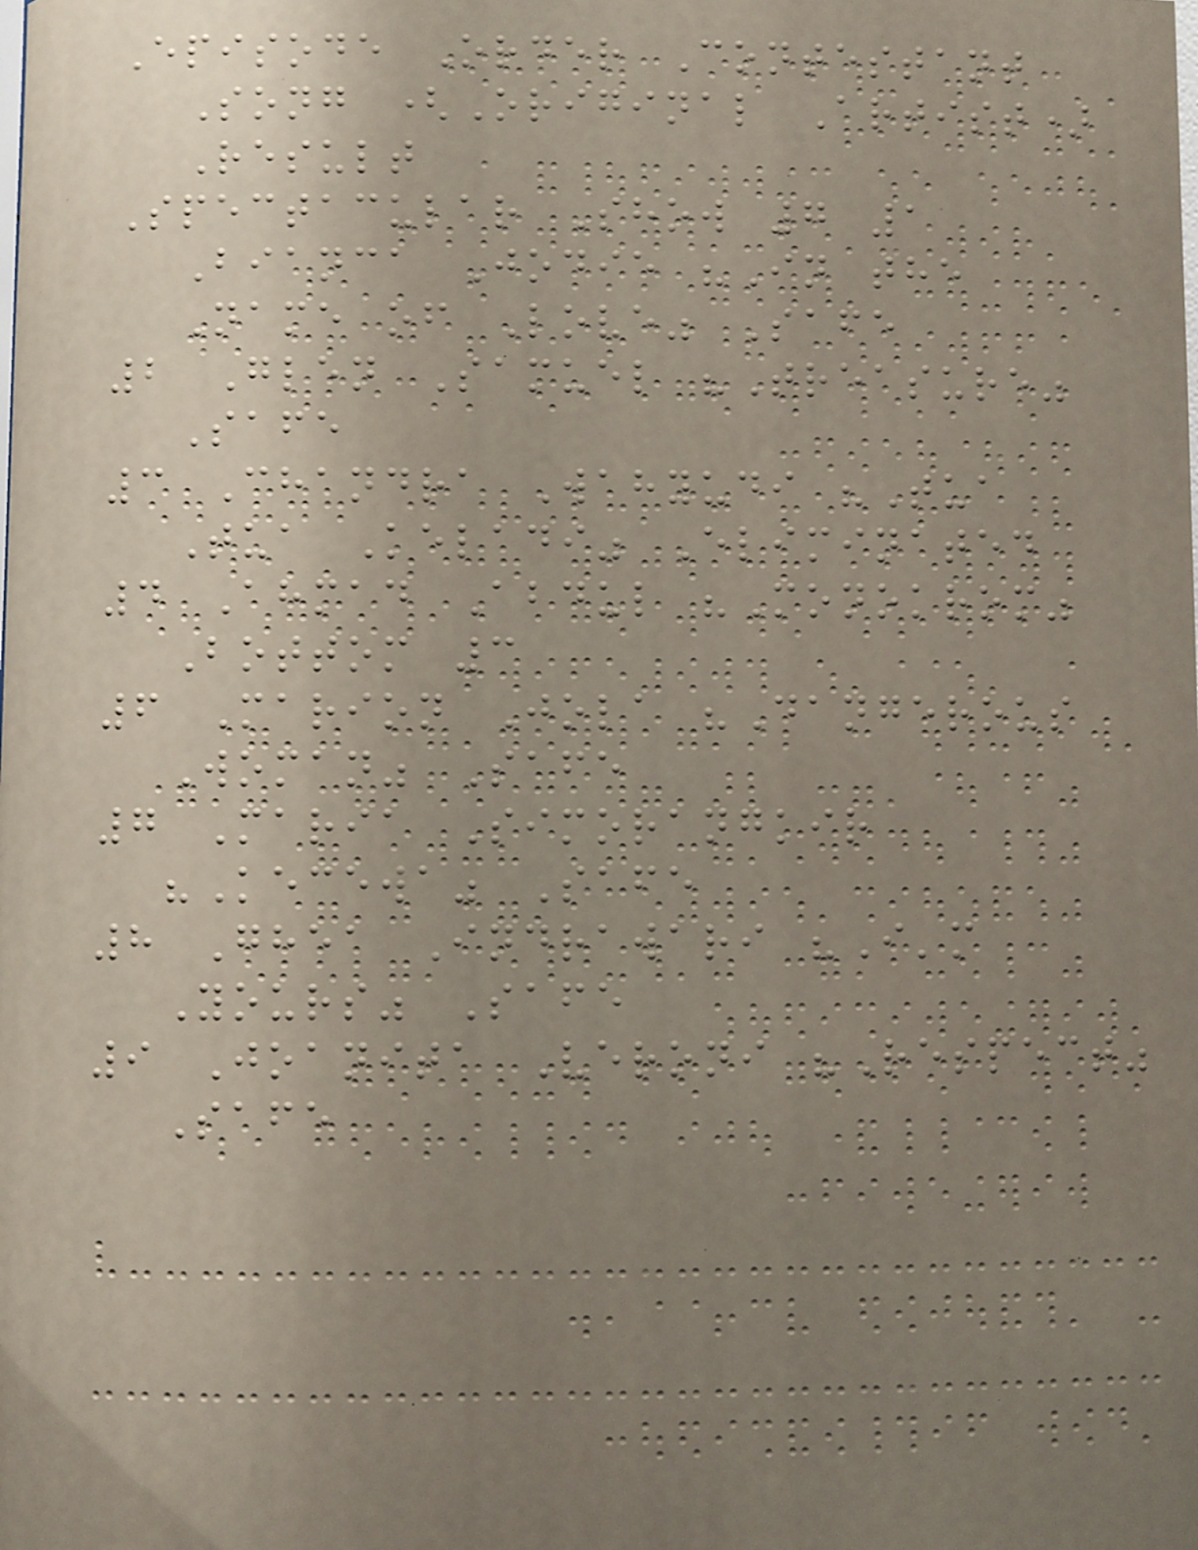Episode Order Contestant
Song (Original Artist)
Result
Spectacular Show 7 1
Bianca Jodie "In the
Name of Love" Safe
2 Glen Samuel "Treasure"
Safe
3 Chandra Wahyudi "Tua
Tua Keladi" Eliminated
4 Ahmad Abdul "Monokrom"
Bottom 3
6 Marion Jola "Dangerous
Woman" Safe
7 Maria Simorangkir
"Kecewa" Safe
8 Ghea Indrawari "I'm
Yours" Safe
9 Joanita Veroni "Respect"
Safe
